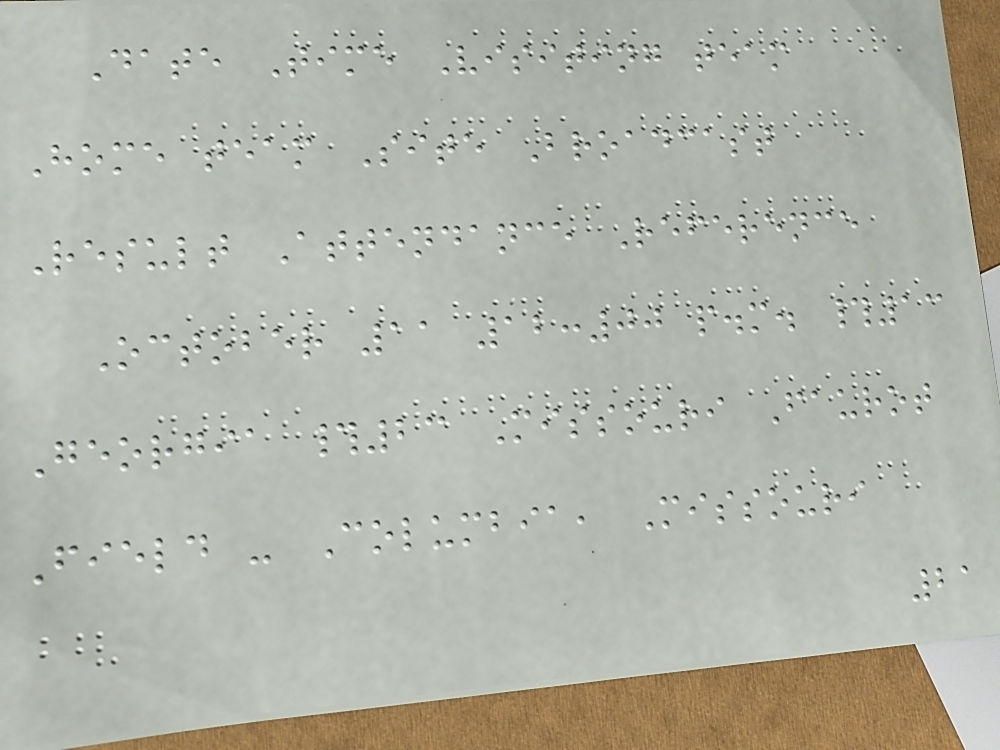Date Time Visiting team
Home team Site Broadcast
Result Attendance Reference
October 11 12:00 p.m. #13
Georgia #23 Missouri Faurot
Field - Columbia, Missouri
21
